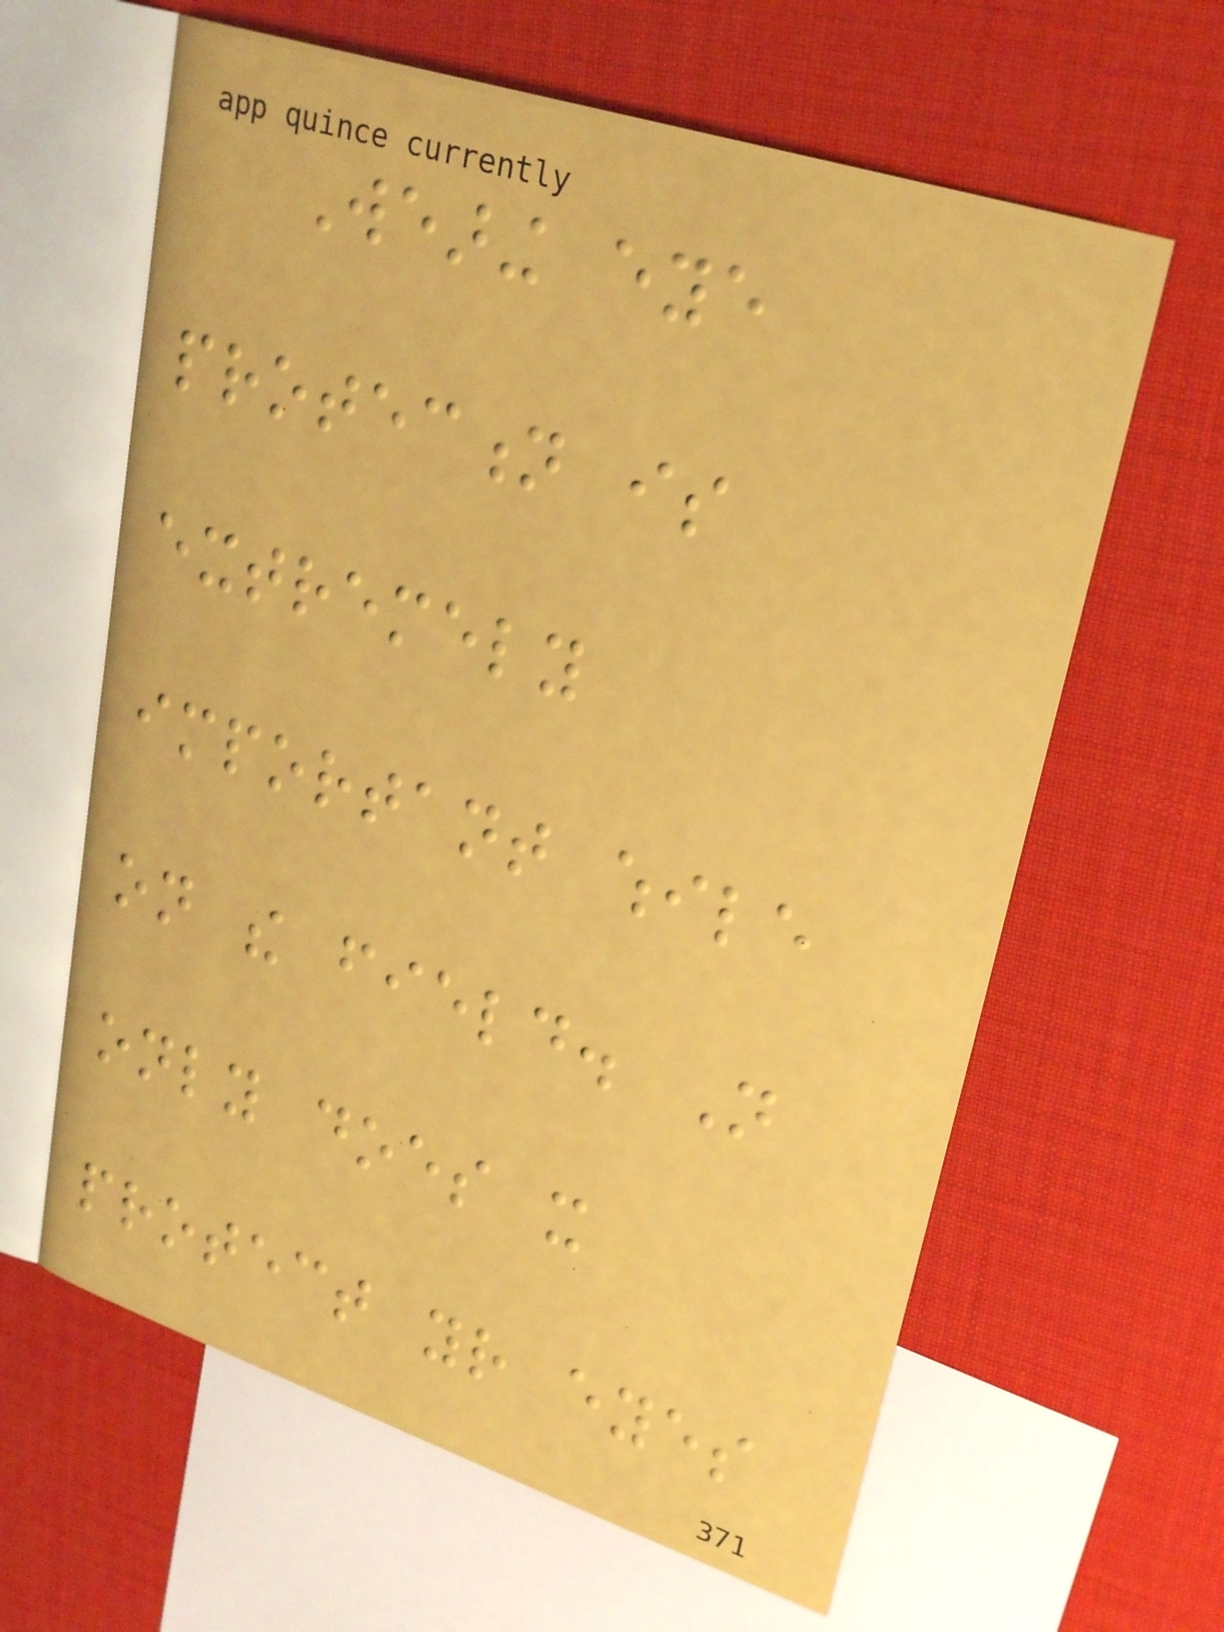Wearing eye
protection is
extremely
important while
on the field. Not
only does it
protect your eyes
